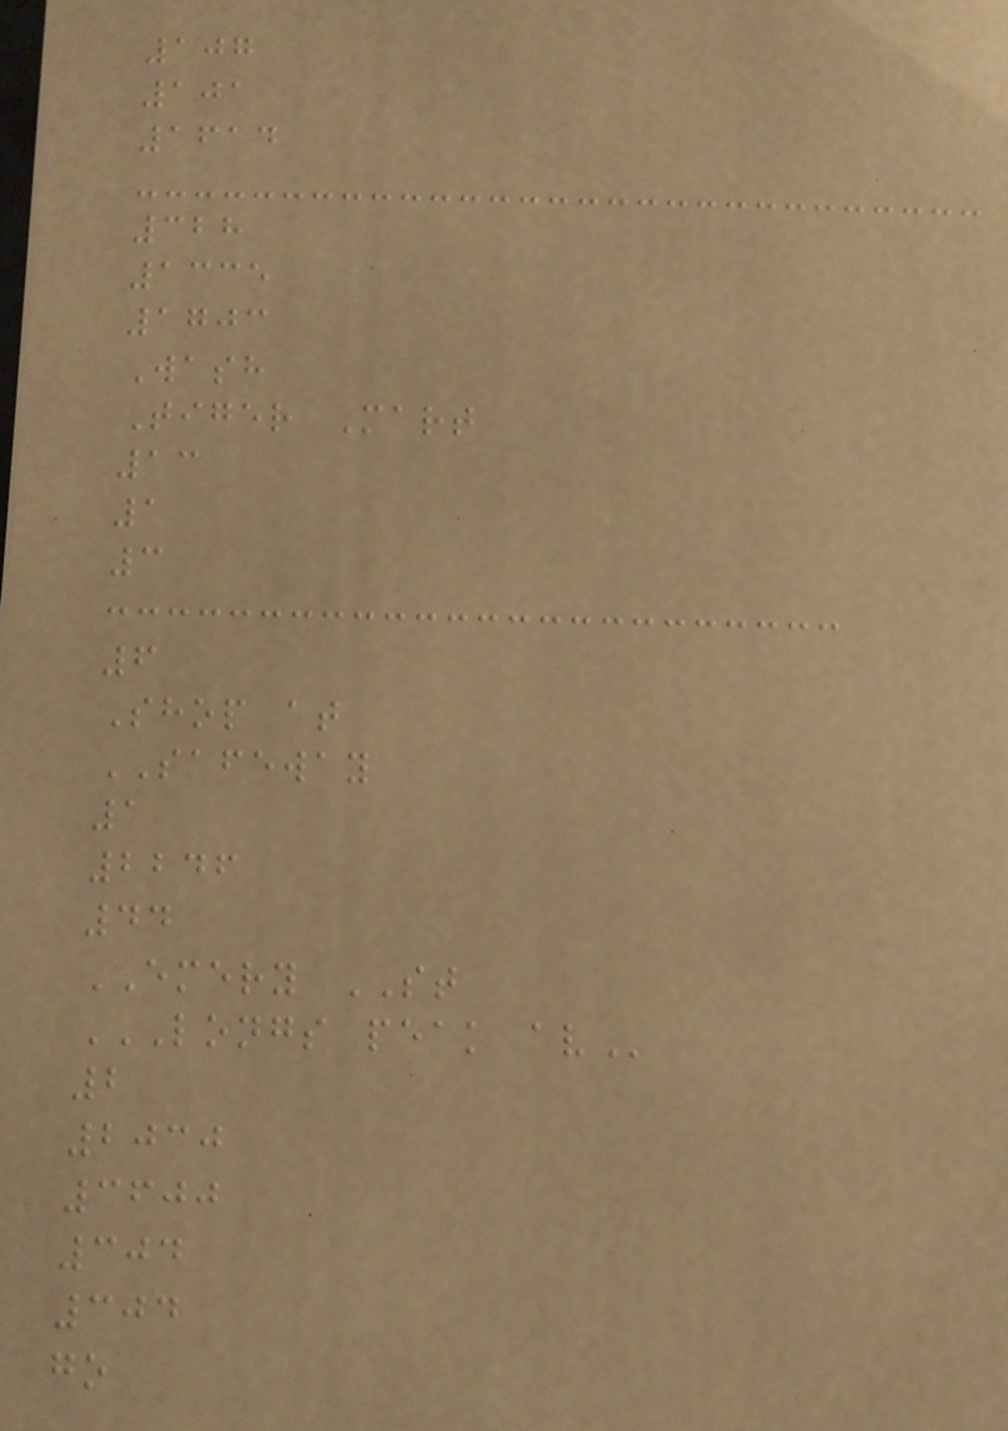107
101
1614
328
1335
1703
Wash
Tiger Mart
13
1
3
6
Shop at
SAFEWAY
1
2246
44
EMERY ST
LONGS PEAK AV
2
2030
3600
304
304
go
